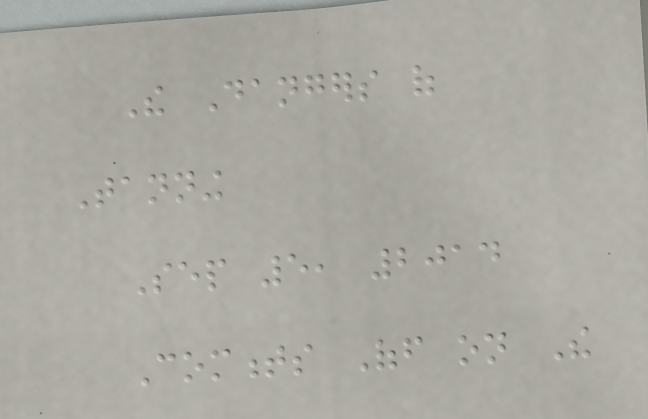The Dangers of
Tanning
Sep 5, 2014
Comments Off on The
